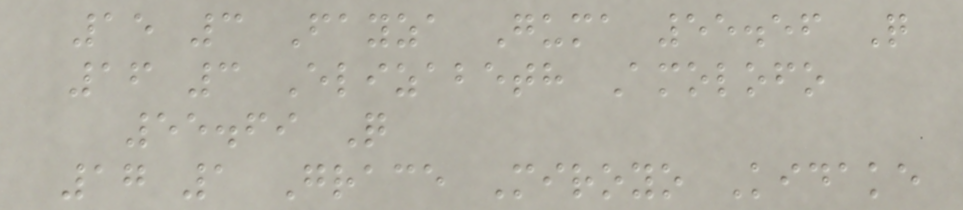15 3 Fayza Guma 55.56 Q
16 3 Elizabeth Amolofo
55.69 Q
17 1 Grace Miroyo Kidake
